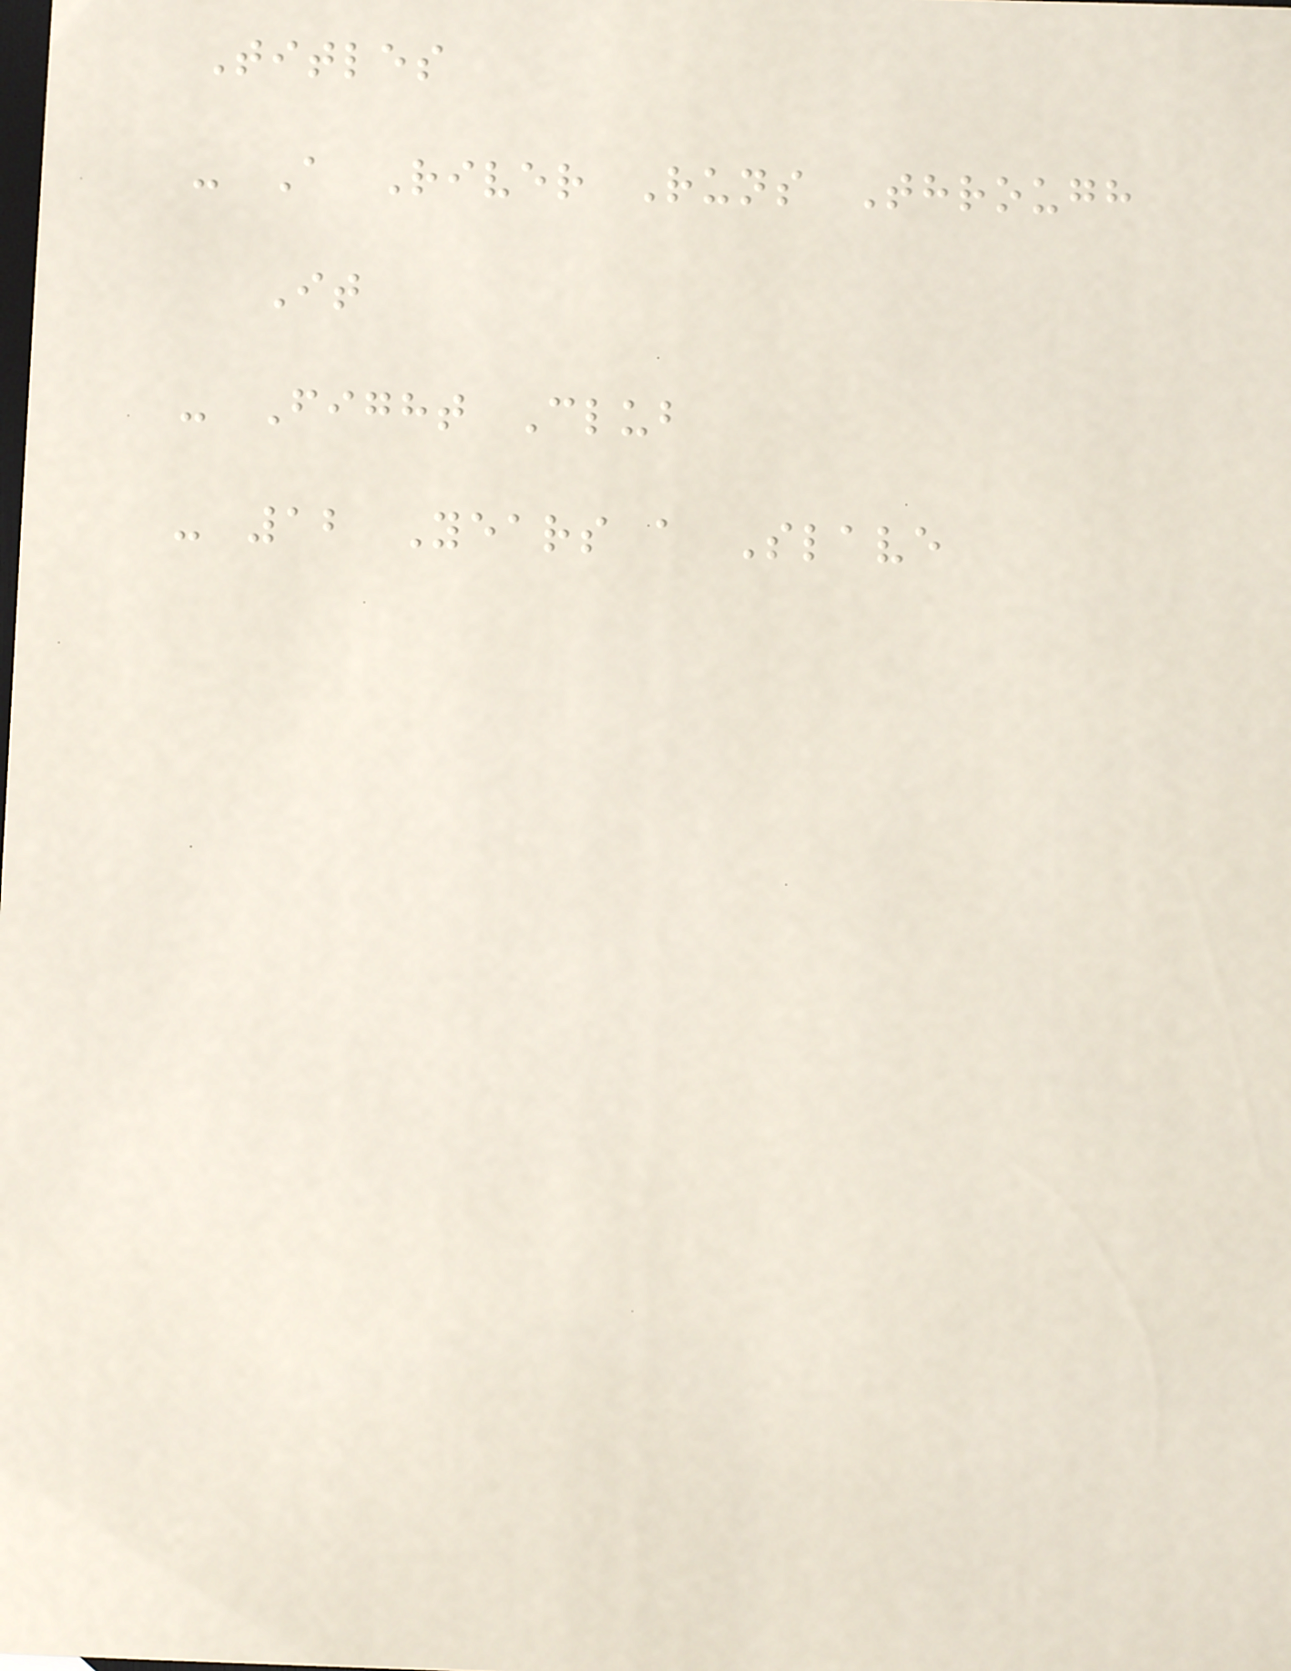Titles
- A River Runs Through
It
- Fight Club
- 12 Years a Slave
